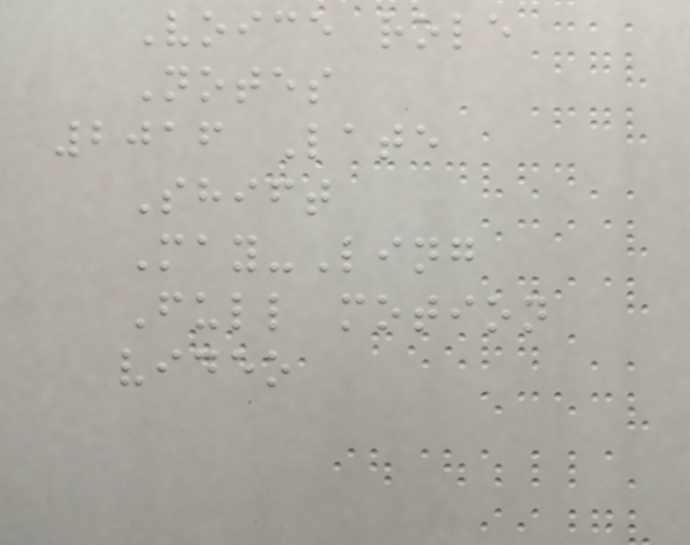Voice role
Notes
2016 Late
Shift
May-Ling
Full motion
video
